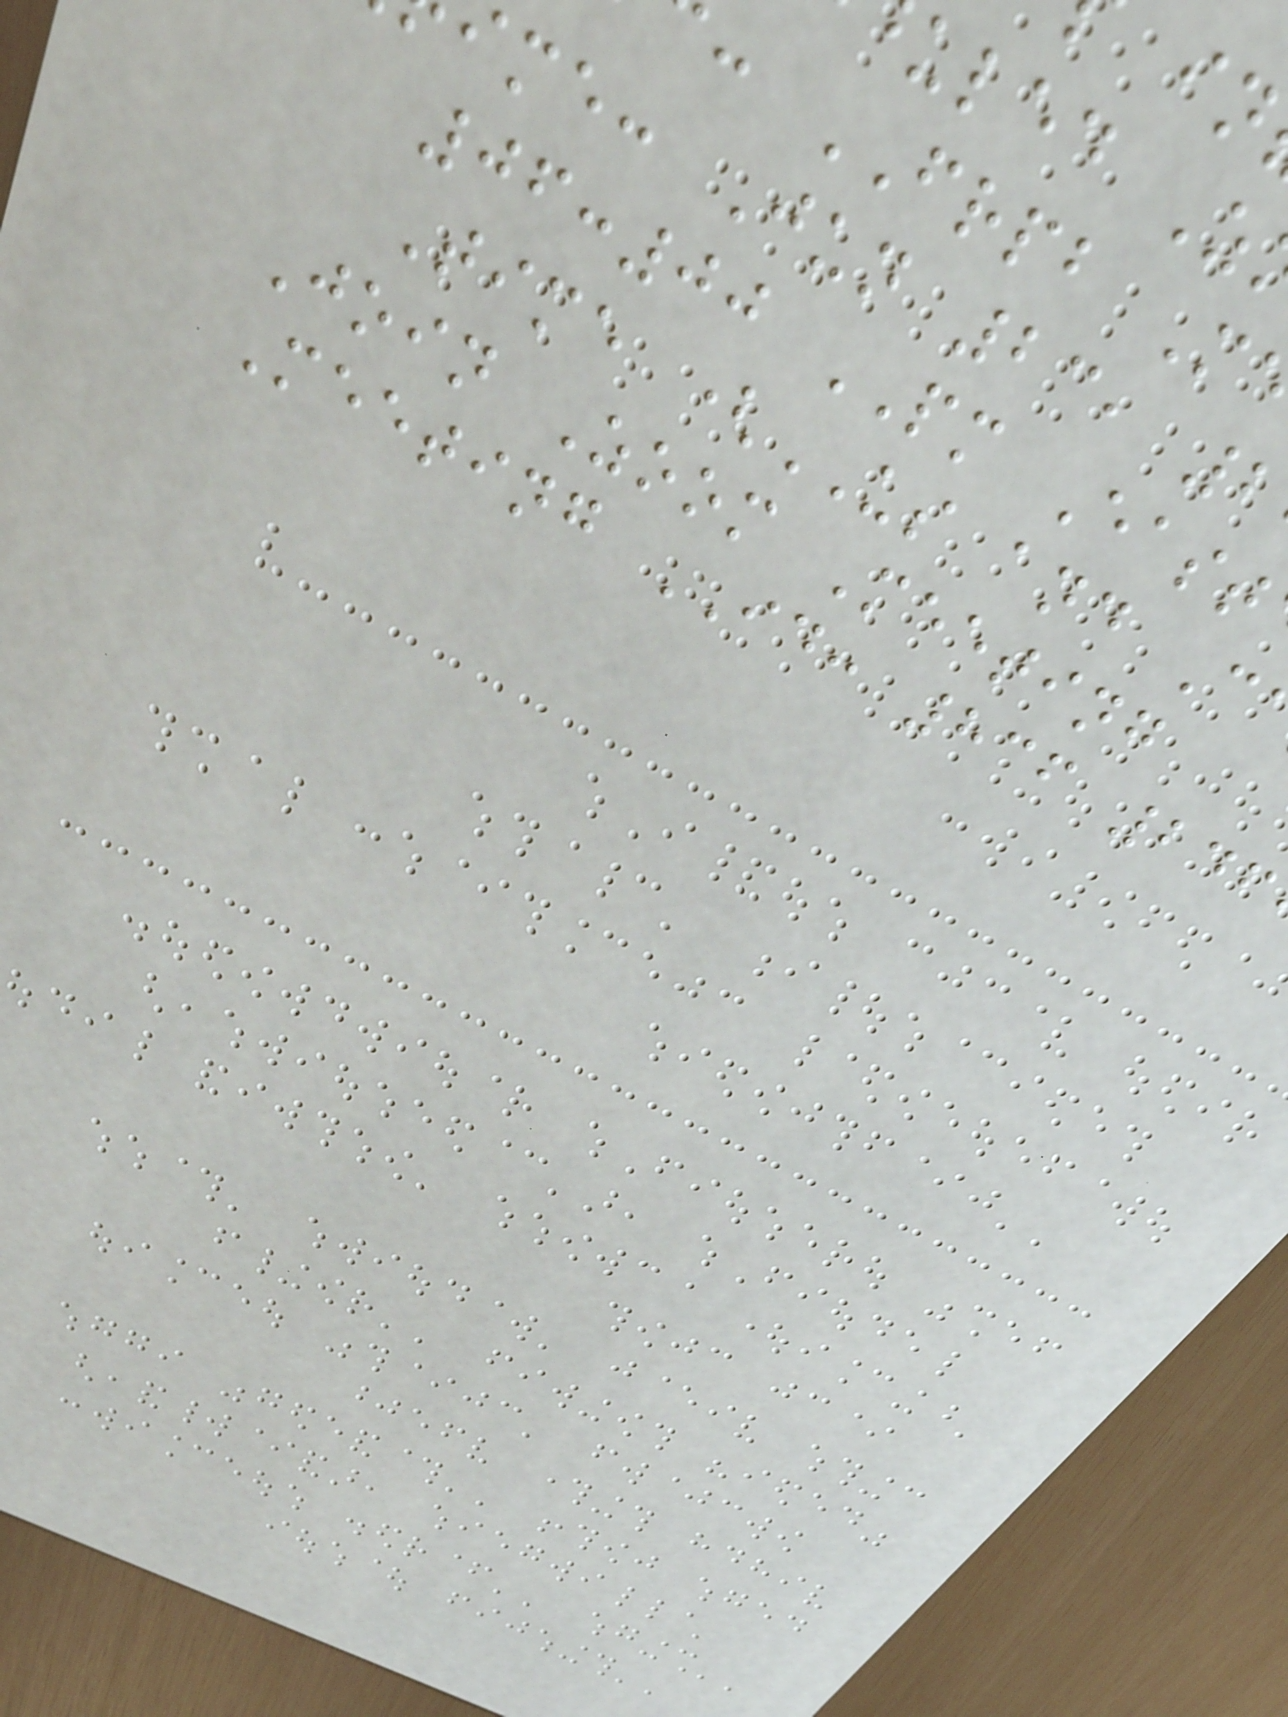uled Z
: FRPB M
me: Jun 23, 2
06:00 PM East
Time (US and C
Join Zoom Meeting
Meeting ID: 836 246
